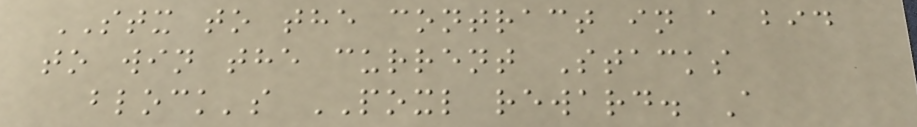STX to the contract in a bid
to win the current Stacks
block's POXL reward. A
